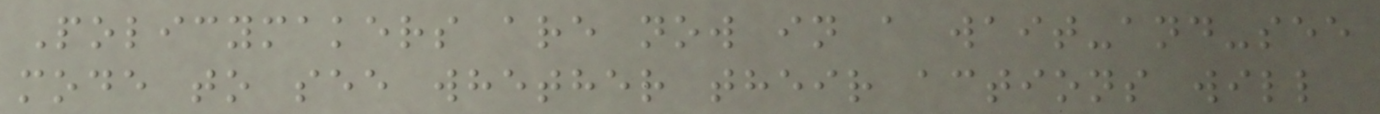Policymakers are now in a wait-and-see
mode to see whether their actions will
